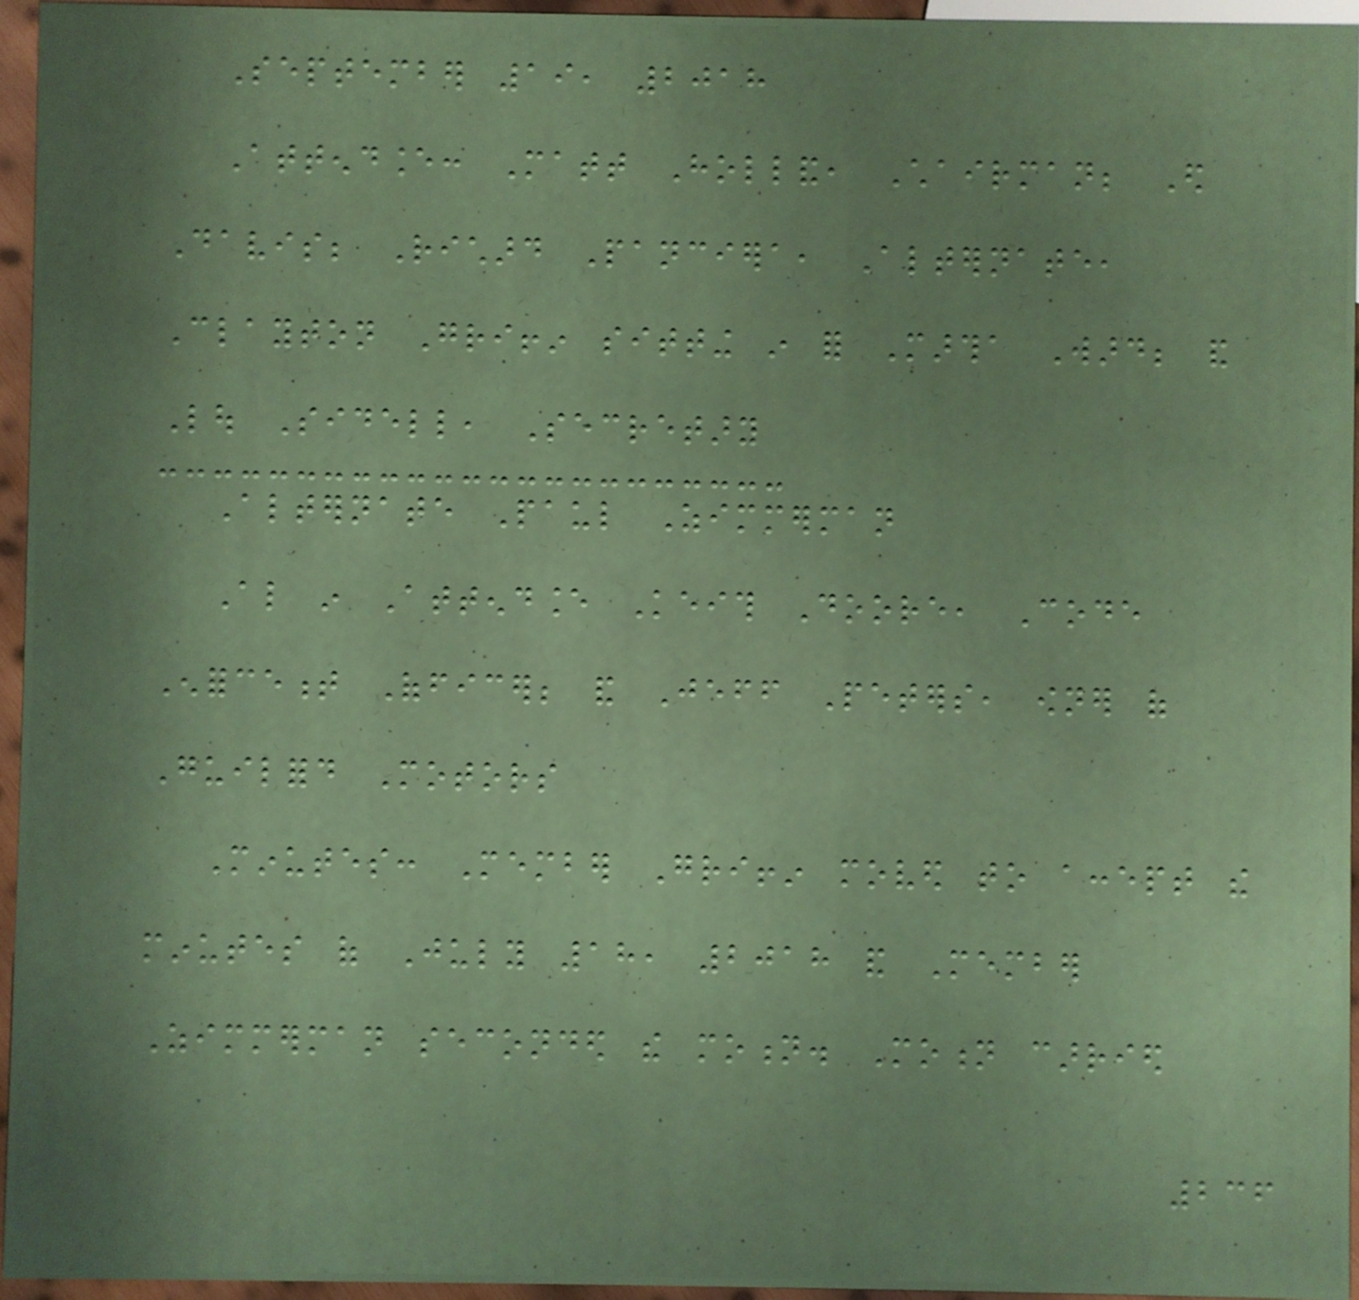September 19, 2018
Attendance: Matt Holland, Chairman; Ed
Davis; Richard Panciera, Alternate,
Clayton Griffin sitting in for Martha Ward; and
Lou Sidell, Secretary
Alternate Paul Zimmerman
Also in Attendance Keith Doore, Code
Enforcement Officer; and Jeff Peters, owner of
Guilford Motors
Minutes: Member Griffin moved to accept the
minutes of July 18, 2018 and Member
Zimmerman seconded the motion. Motion carried
236
